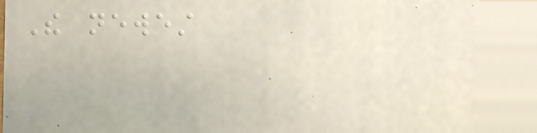The newest
